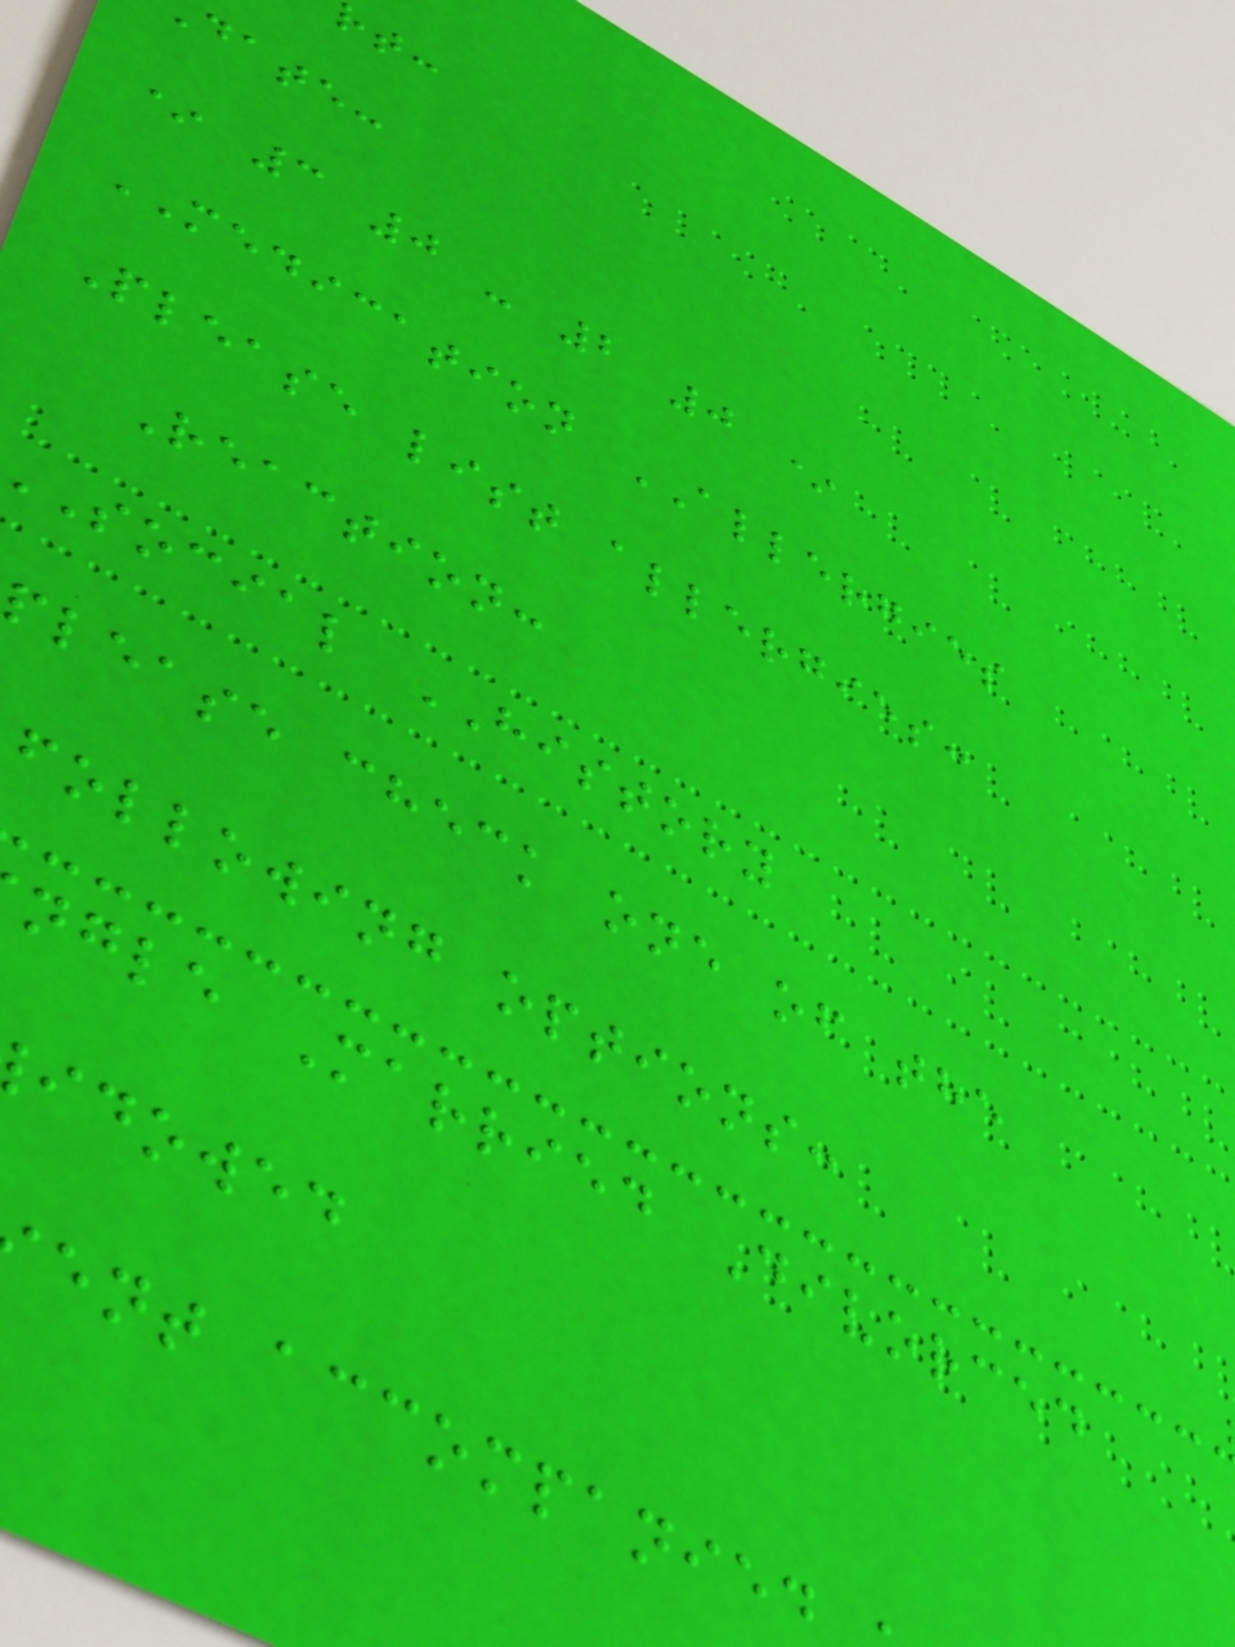date:
* 3 0 - 2 0 *
MEDICATION ALLERGIES
Please list allergies:
Reaction:
social HISTORY
please check one of the
following options:
ngle Married Divorced
idowed
ent accompanied
